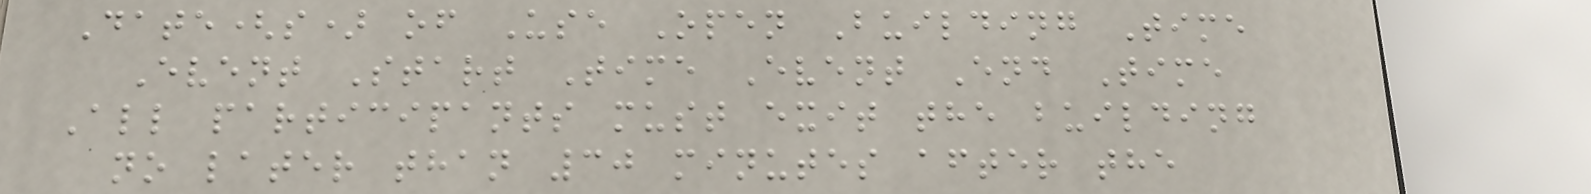Date(s) of Use Open Building Time
Event Start Time Event End Time
All participants must exit the building
no later than 30 minutes after the
